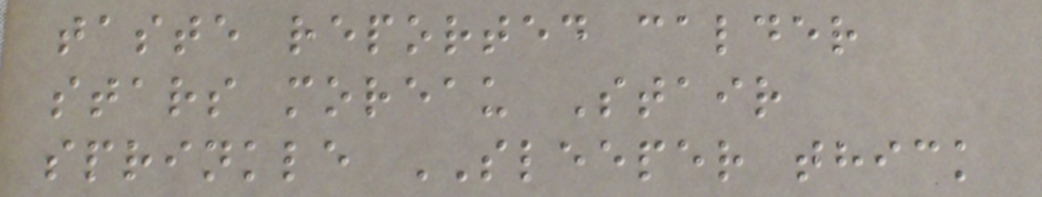taste reported calder
stars moreau Stair
sprinkle SLEEPER thick
